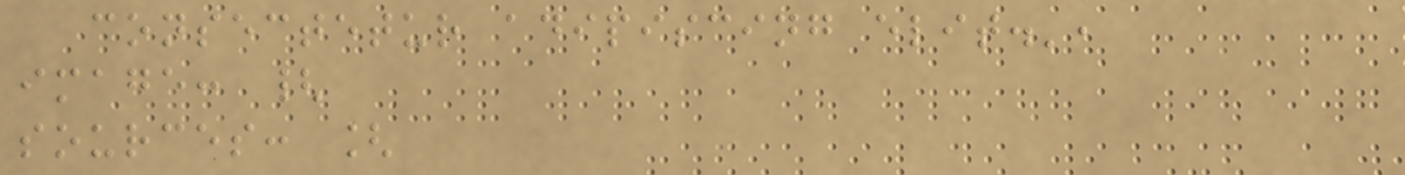consectetur adipiscing elit.',
image: {
sources: [
